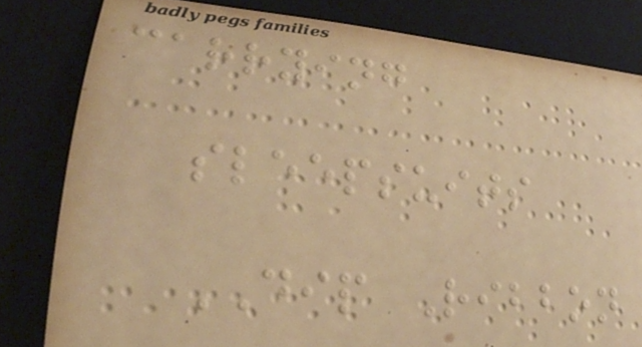carrying
sleepsuits
DIP Ribbon
